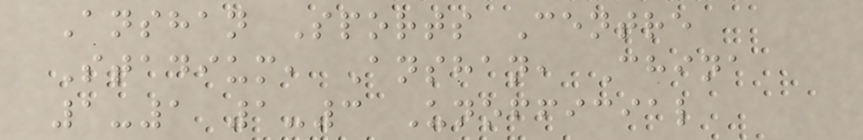Anshan Sports Centre
Stadium, Anshan, China
1-1 1-3 Unofficial
